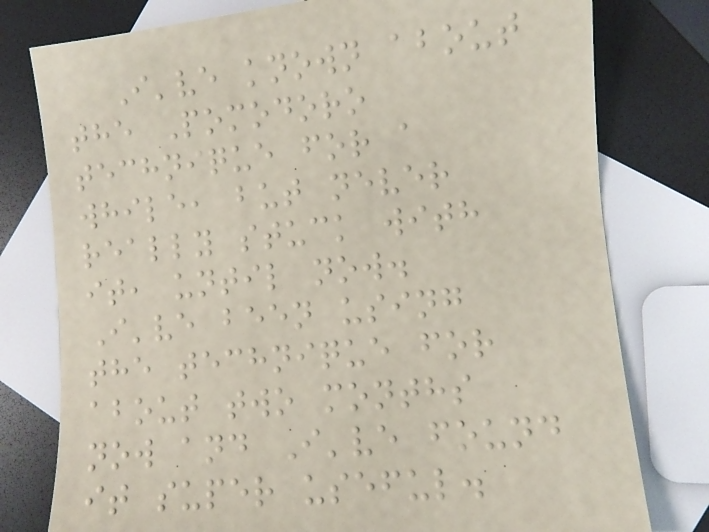I've known about
the Pomodoro
technique for a
while, but never
really stuck with
it, until now.
I've been using
the technique for
about two months
now and I've found
it super useful.
